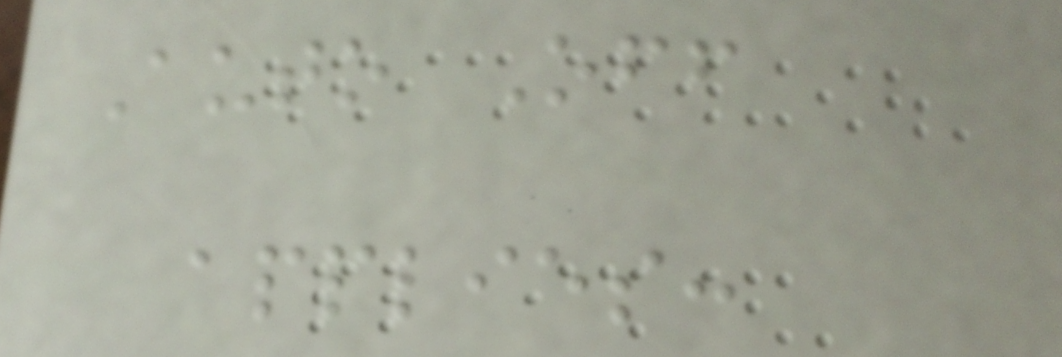Auto Off
applies:
